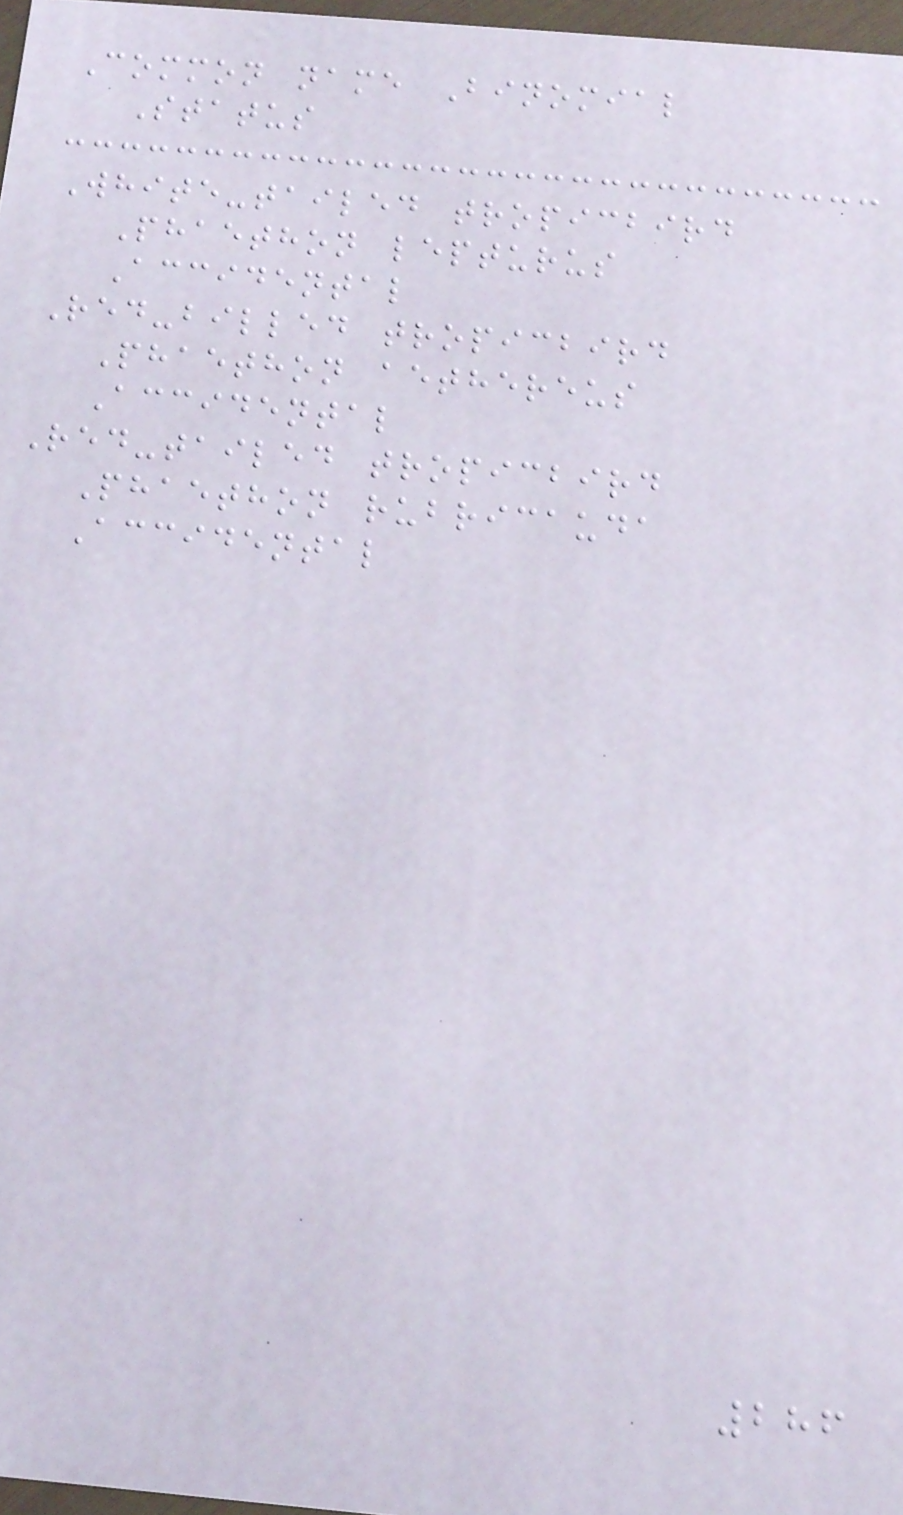Common name Binomial
Status
White-tailed tropicbird
Phaethon lepturus
Accidental
Red-billed tropicbird
Phaethon aethereus
Accidental
Red-tailed tropicbird
Phaethon rubricauda
Accidental
286
